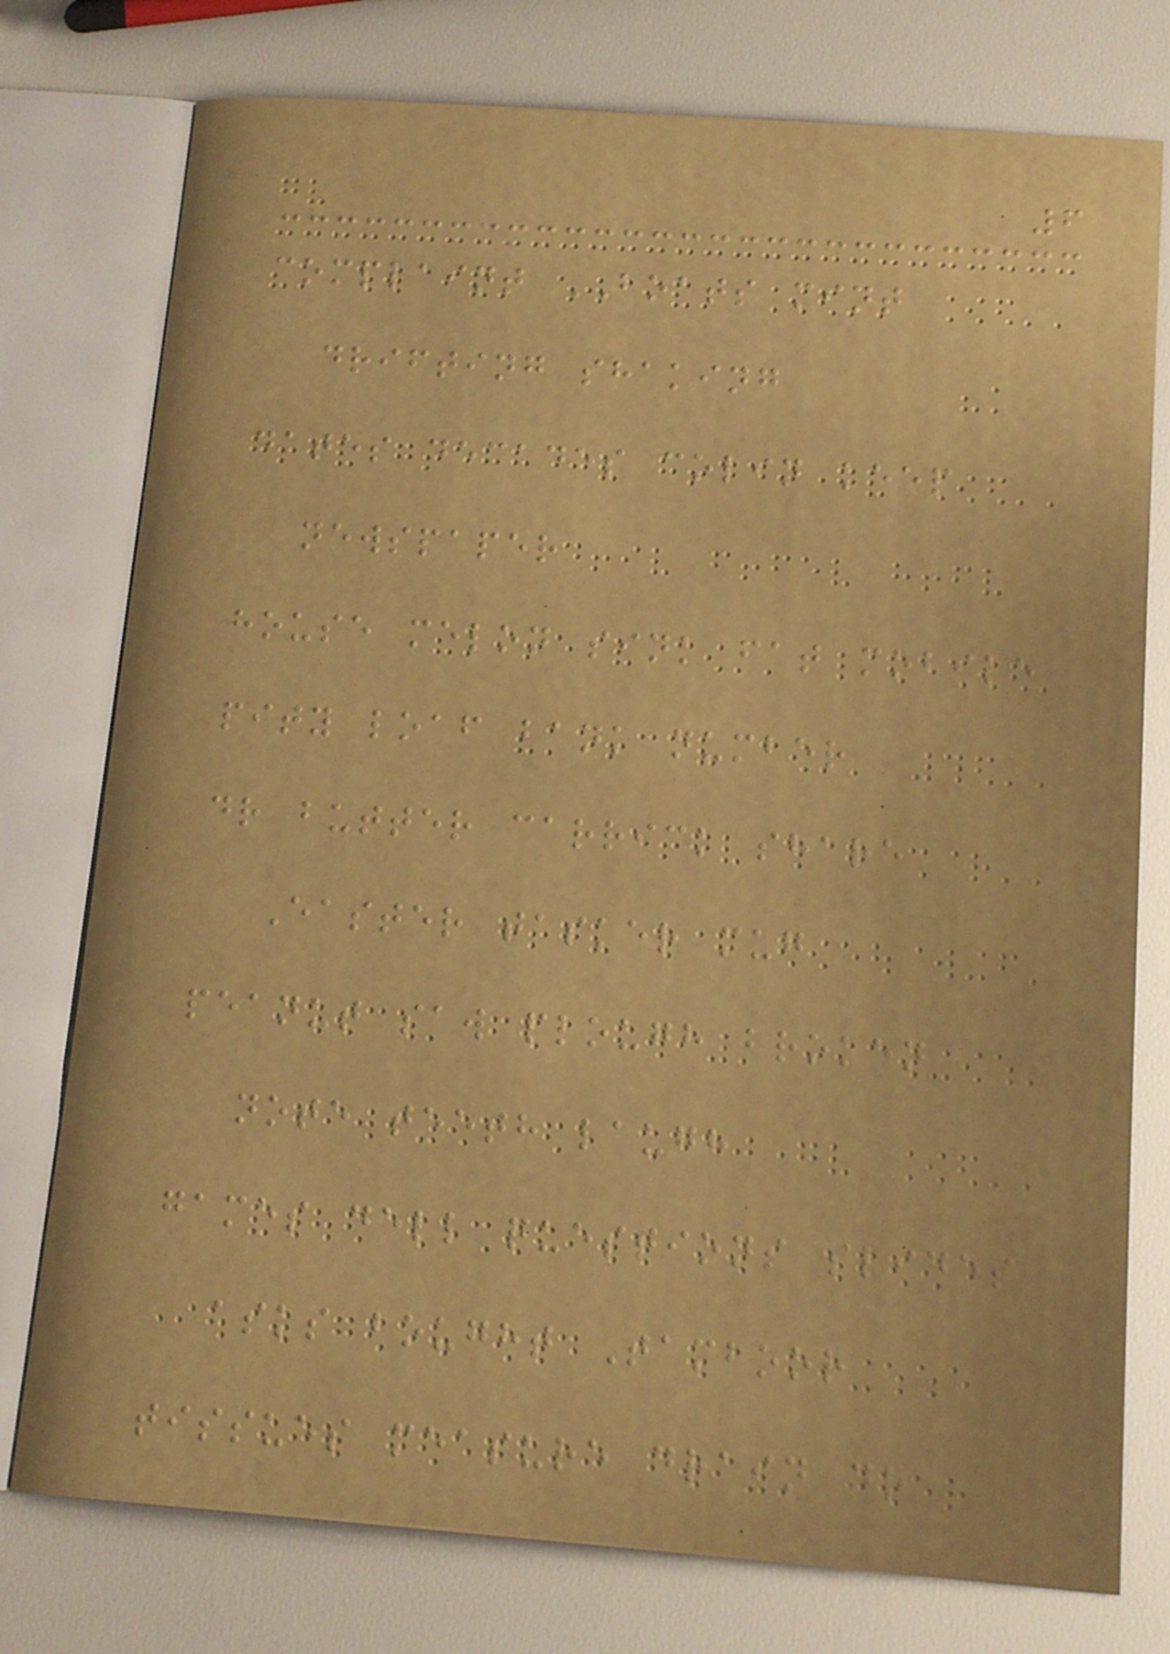6
complaint BOATS mint
drifting shaking
dates decades colin keep
newspaper
house melon sink fat mobile
pity loaf bank number
dr butter carrick share
Easter tasker mug
peanut saw plough broken
note teeth laugh
games dell questions slides
asks bought Tamboor
tissues measure drain do
